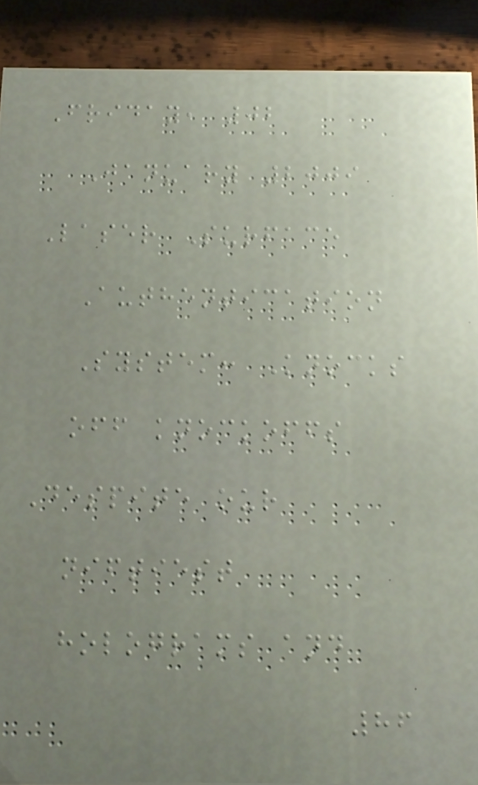Friday, 02
January 2009
Laser Surface
Authentication
System: Knocks
off knockoffs
Despite our
niftiest
holograms and
86
